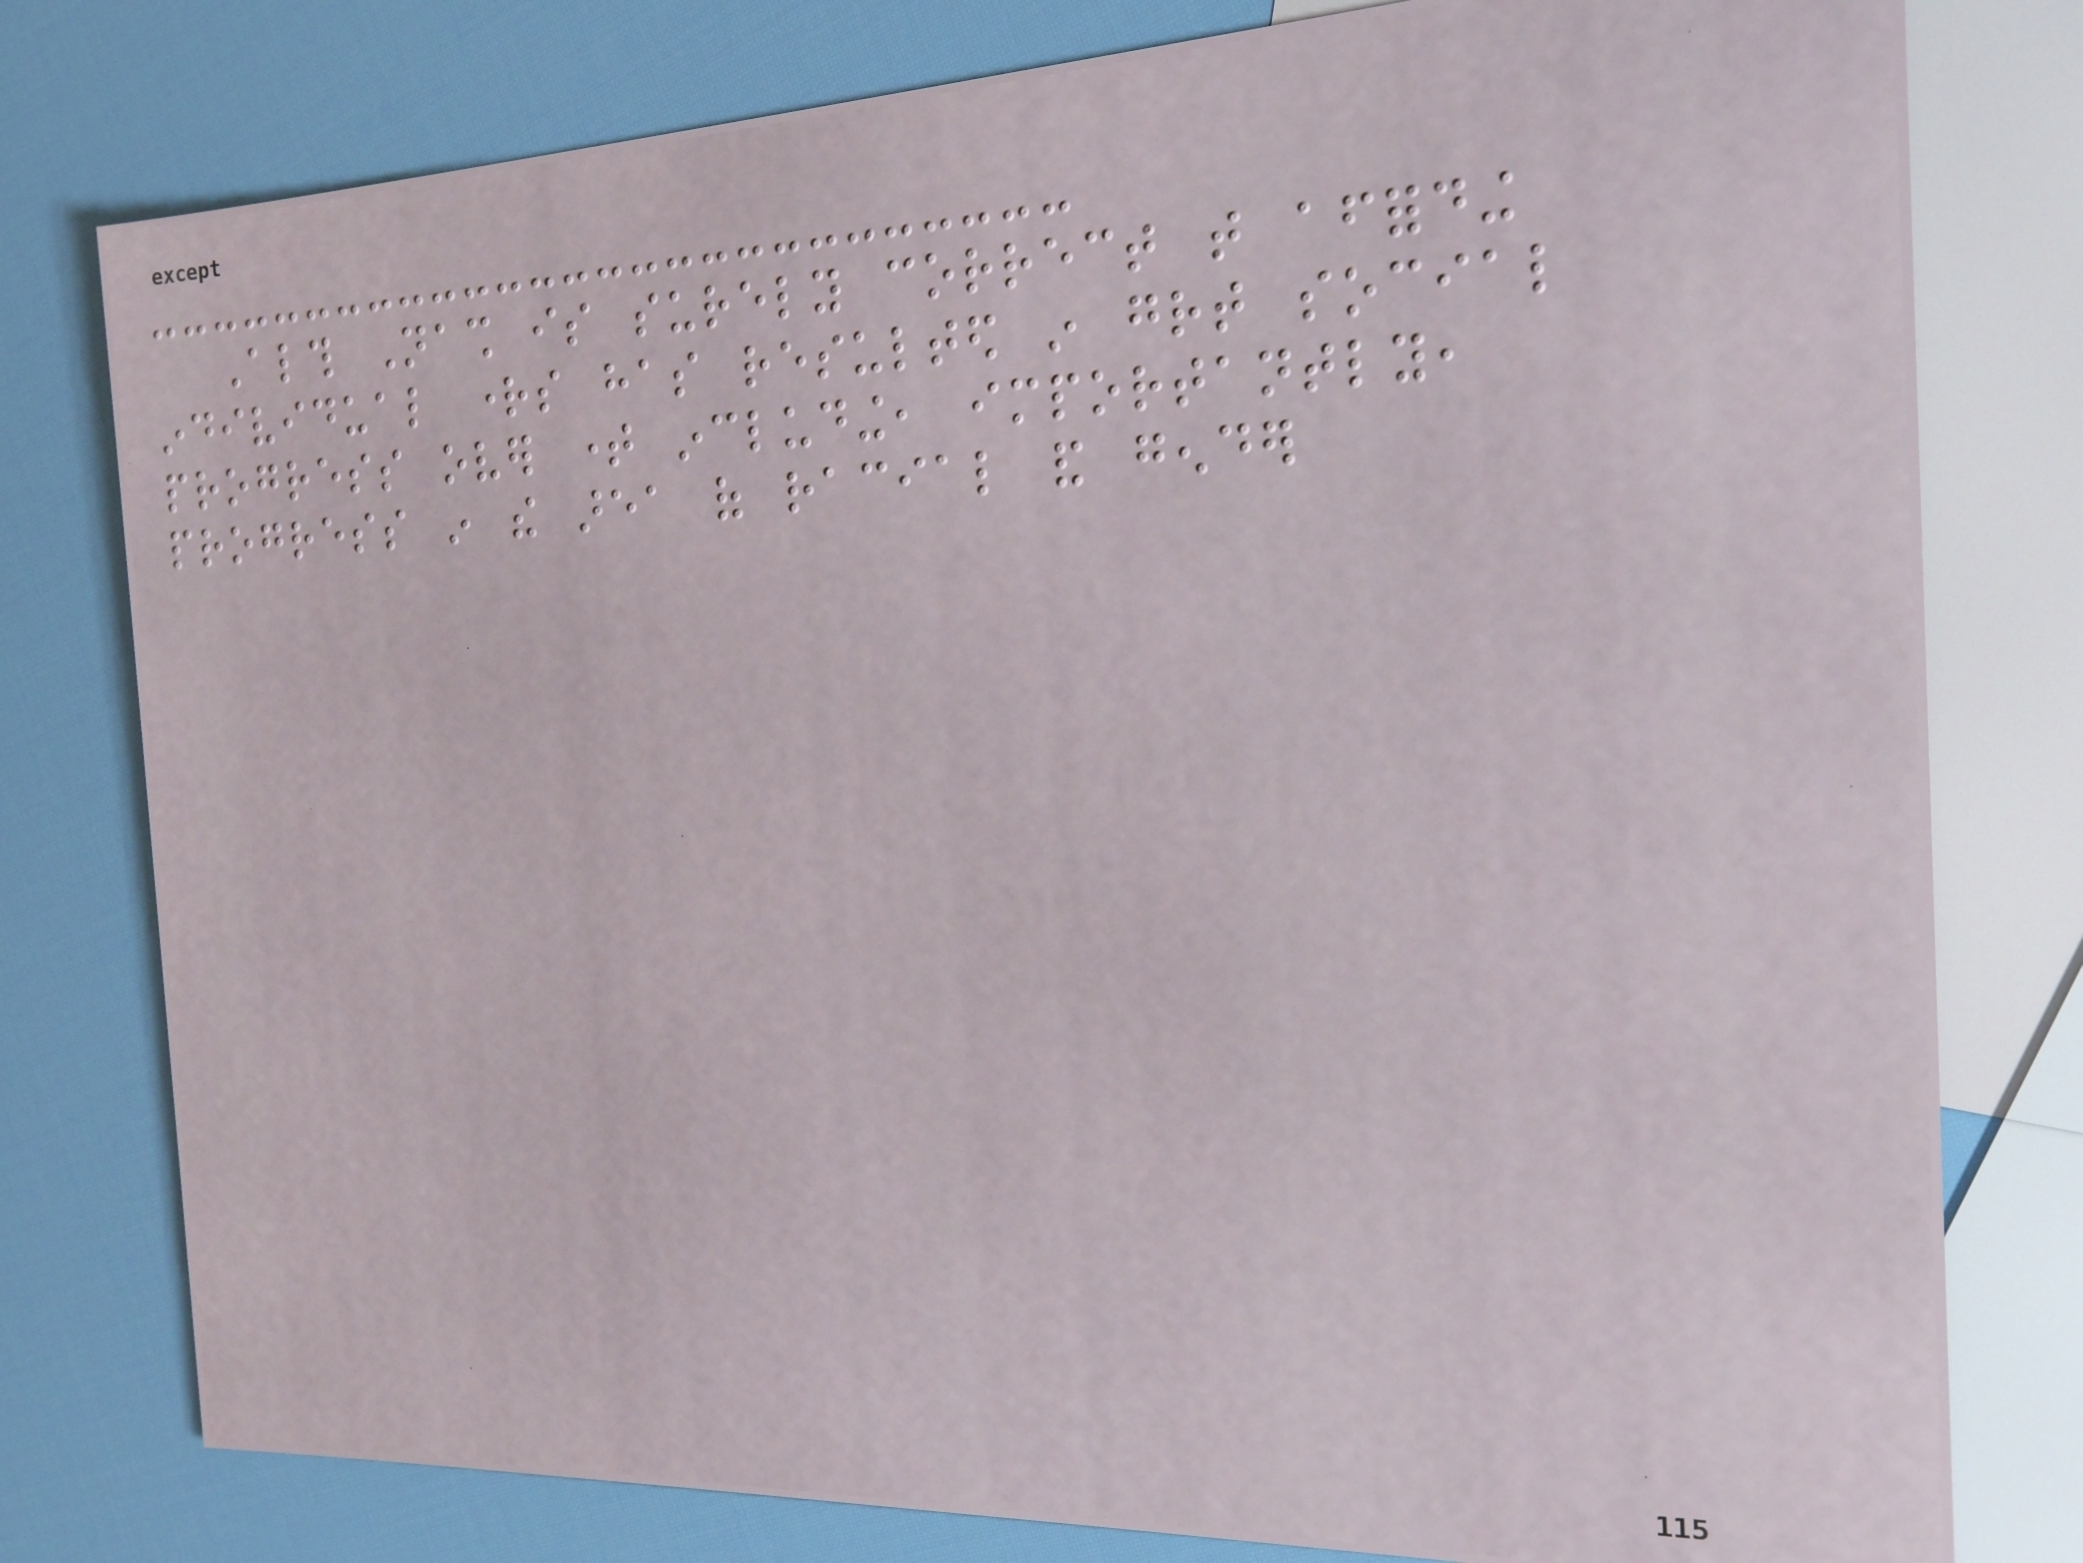Although Nash is surely correct that affording
individual rights has resulted in great social
progress over time including, importantly,
progress in the area of racial and gender
